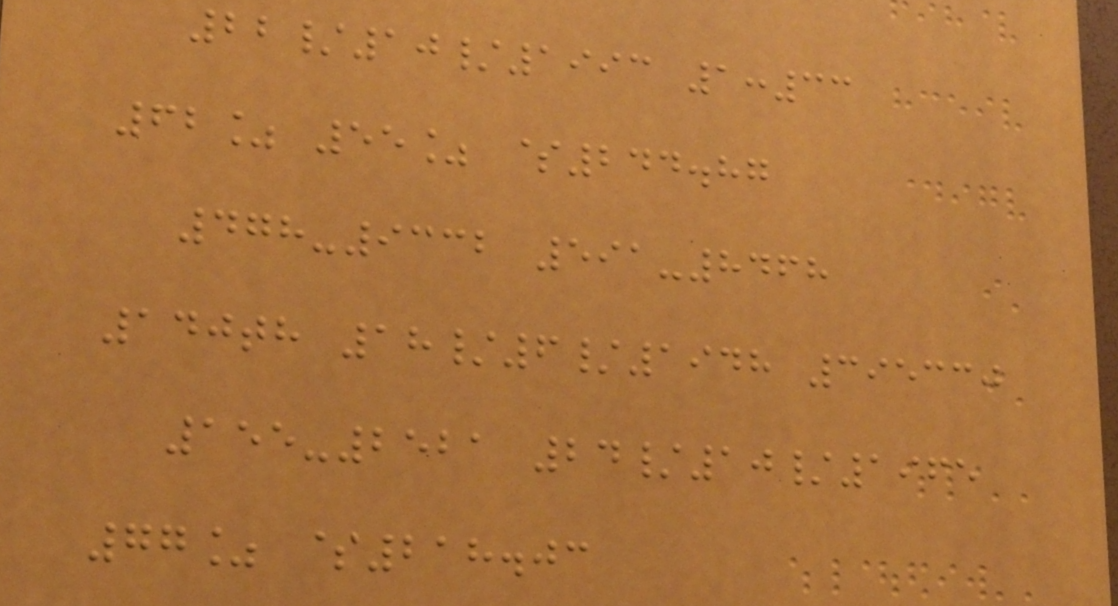22/10/1993 1:33
62% 55% $244.87
478-9332 591-8468
140th 18/6/1948 395330
155-2521 24/10/1965
77% $218.03
